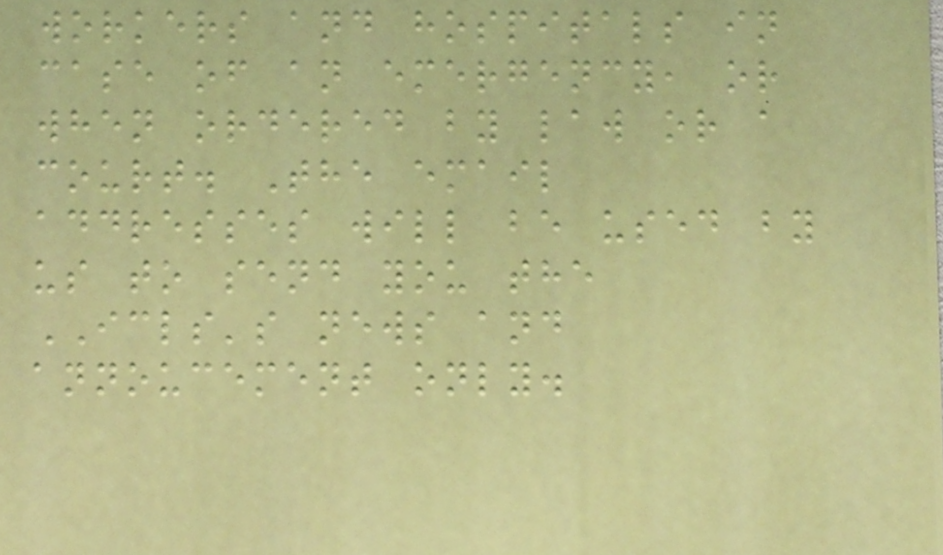workers and hospitals in
case of an emergency, or
when ordered by law or a
court. The email
addresses will be used by
us to send you the
ICLS's news and
annoucement only.
